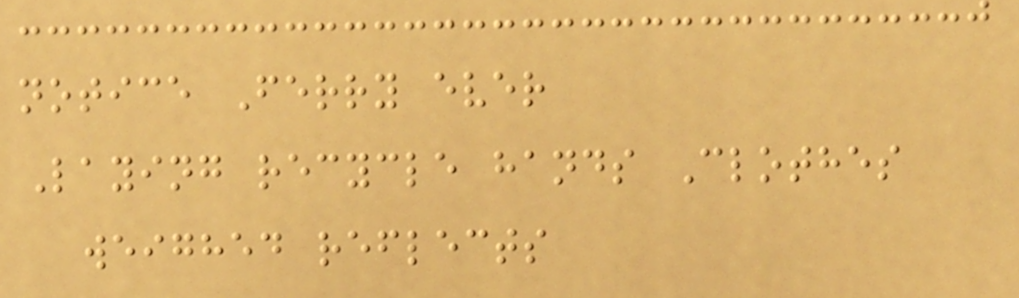notice Ferry ever
Laying recycle hands Clothes
weighed reflects
